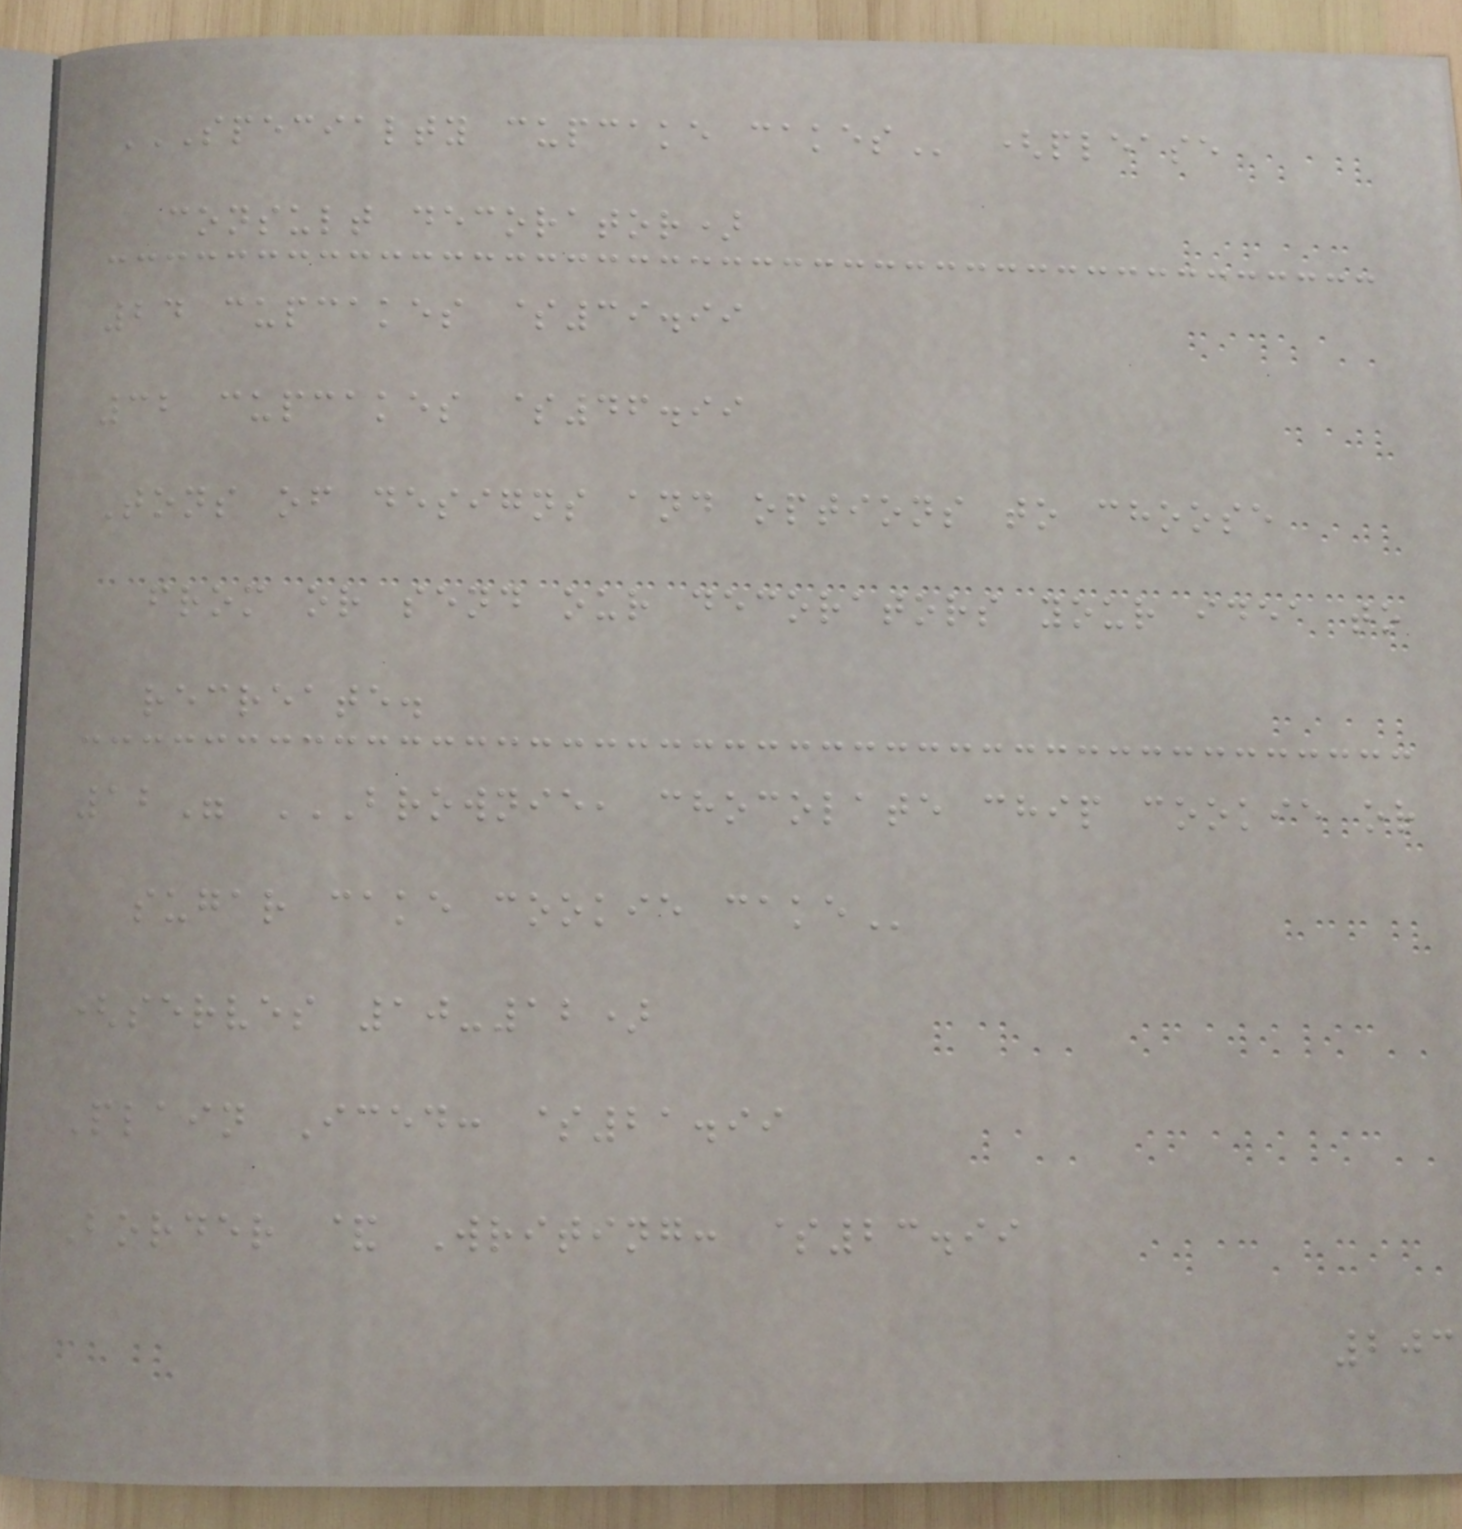SPECIALTY CUPCAKE CAKES (please
consult decorator)
24 cupcakes $39.99
32 cupcakes $46.99
Tons of designs and options to choose
from or send our decorators your idea to
recreate.
12" BROWNIE, CHOCOLATE CHIP COOKIE OR
SUGAR CAKE COOKIE CAKE
(serves 10-12)
Plain Iced: $21.99
Border & Writing: $23.99
203
